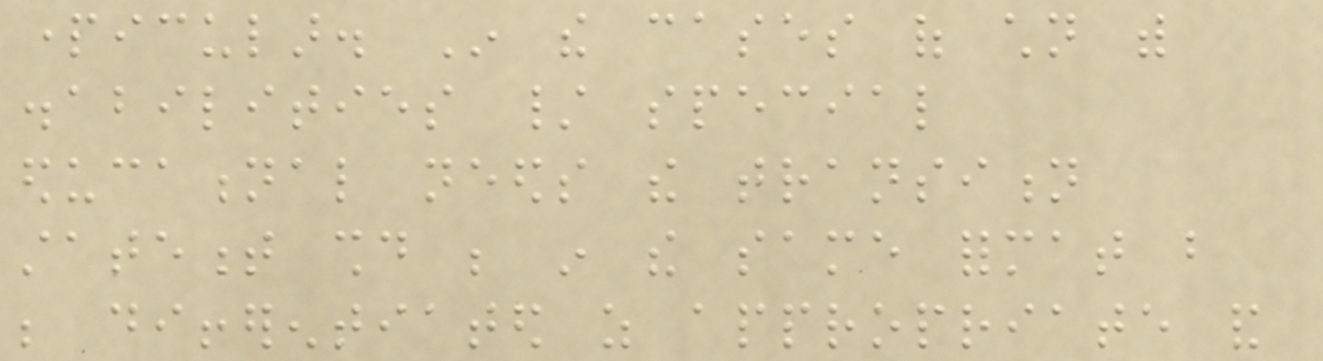particular. In the cases of children with
disabilities / special
educational needs the transition
statement should be in the same format but
be differentiated as appropriate and
